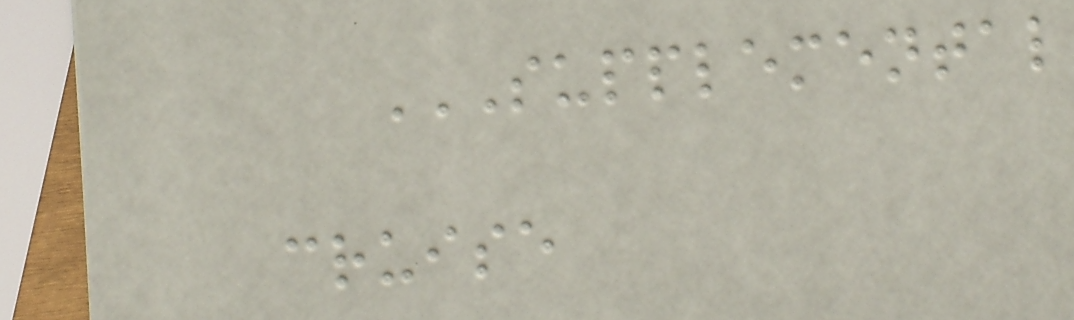SUPPLEMENTAL
CRUISE
